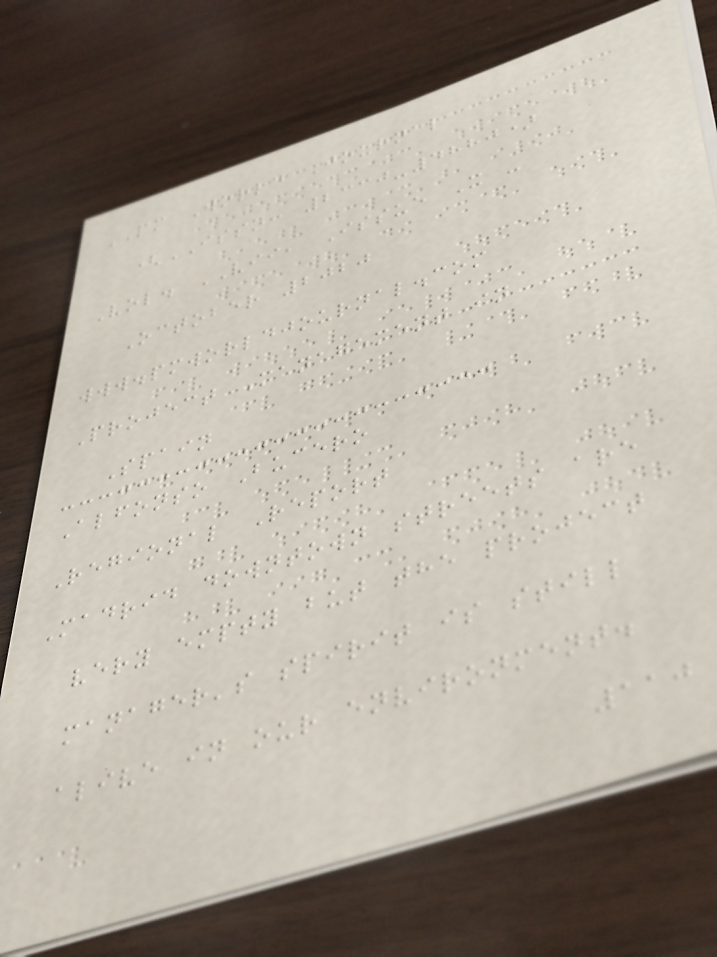PM World Journal
(ISSN: 2330-4880)
Vol. VII, Issue X -
October 2020
www.pmworldjournal.com
Project Management in
Spain
Alfonso Bucero
Regional Report
Madrid downtown streets are
very empty but the project
manager's spirit is still
alive in our environment.
110
